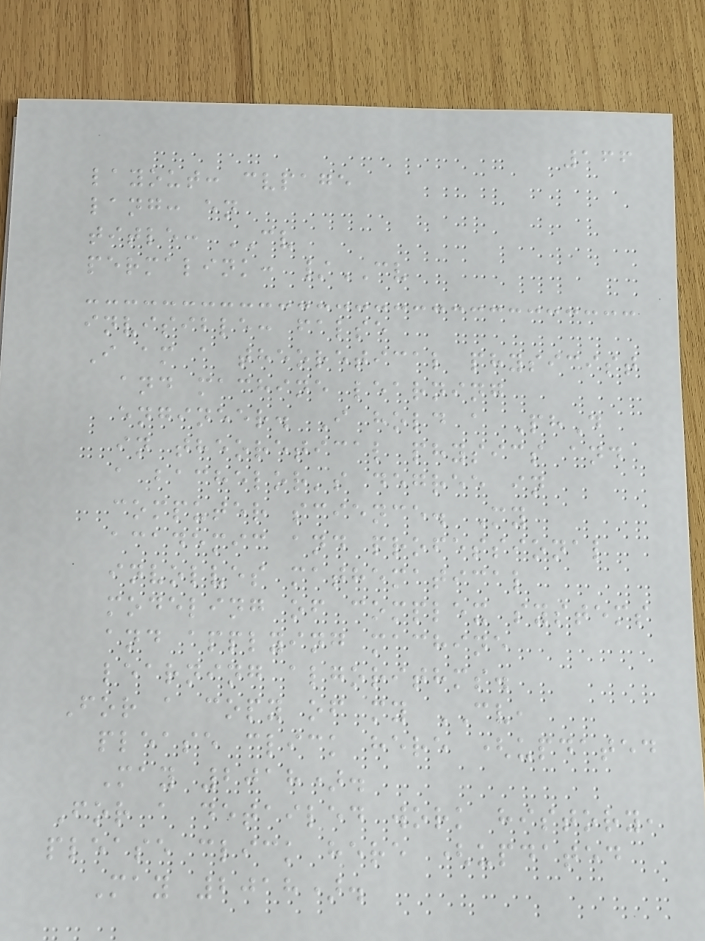166
layout: cvpage
lang: en
title: CV
permalink: /CV
invisible: false
I am a theoretical physicist
and machine learning
engineer. I hold a PhD
in theoretical physics and
a bachelor's degree in
computer science. My
academic and professional
involves mathematical
modeling of complex systems
and applying machine
learning algorithms.
For a copy of my CV,
please click here (updated
May 2018).
For a detailed work history,
please click here (updated
May 2018).
